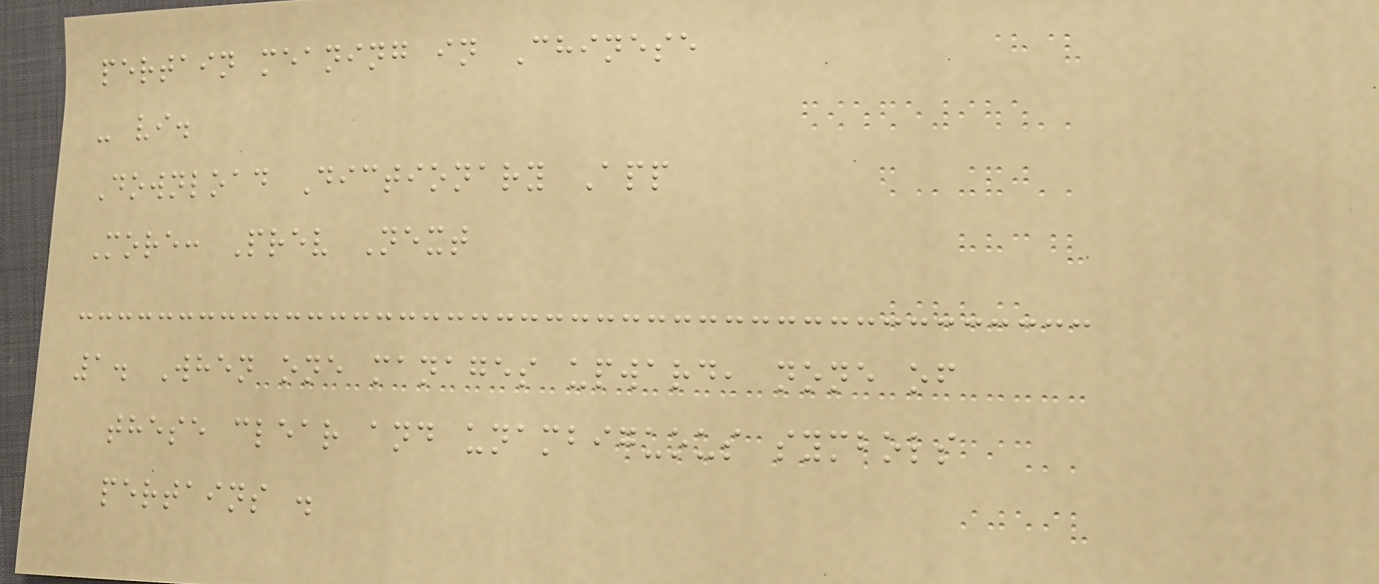pertain meaning in Chinese
- vi.
Download Dictionary App
More: Prev Next
1. When one manages upward, none of
these clear and unambiguous symbols
pertains .
